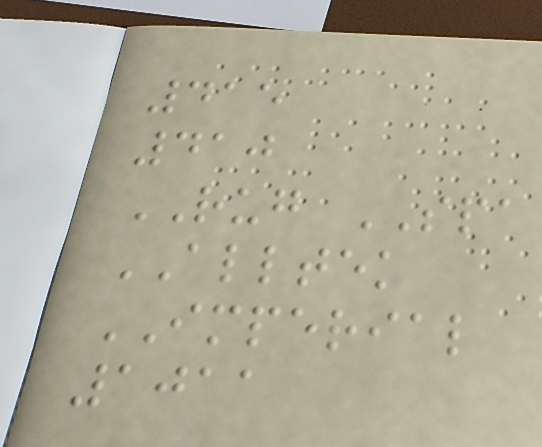415
410
RUG SPA
ALLTEK
IMPERIAL
1011
